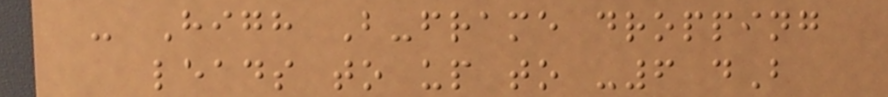- High B-frame dropping
leads to up to -6 dB
